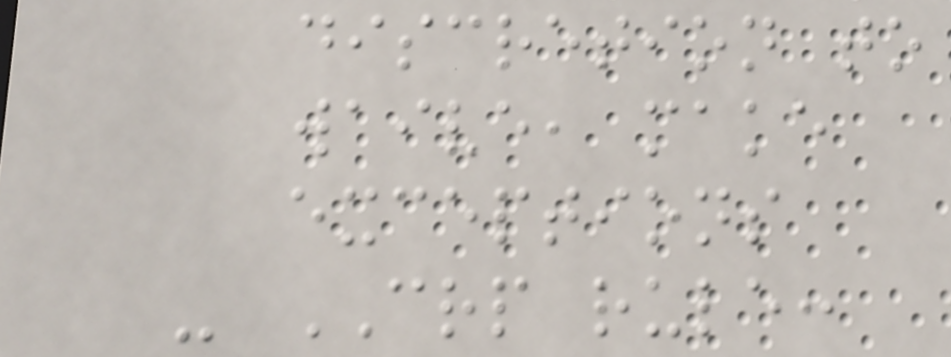discretion to
waive, make
exceptions
- CRP rule:
